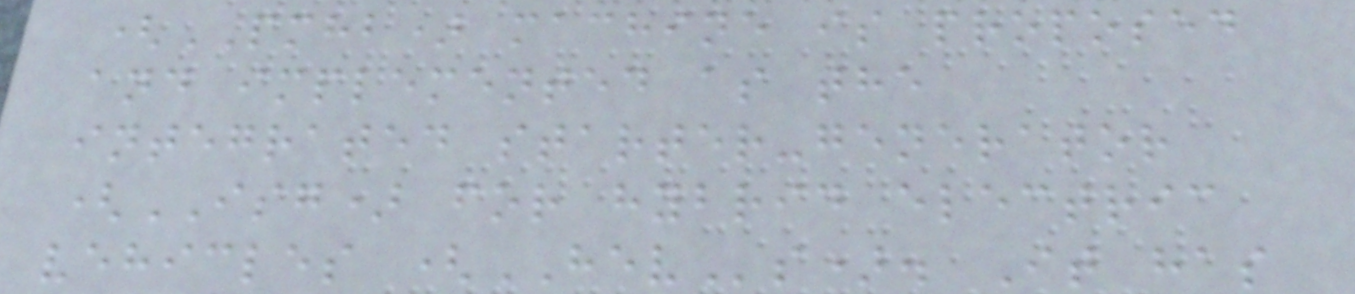(PMHB) machine is proposed
and implemented as the
integrated starter-generator
(ISG) for hybrid electric
vehicles (HEVs). It has
